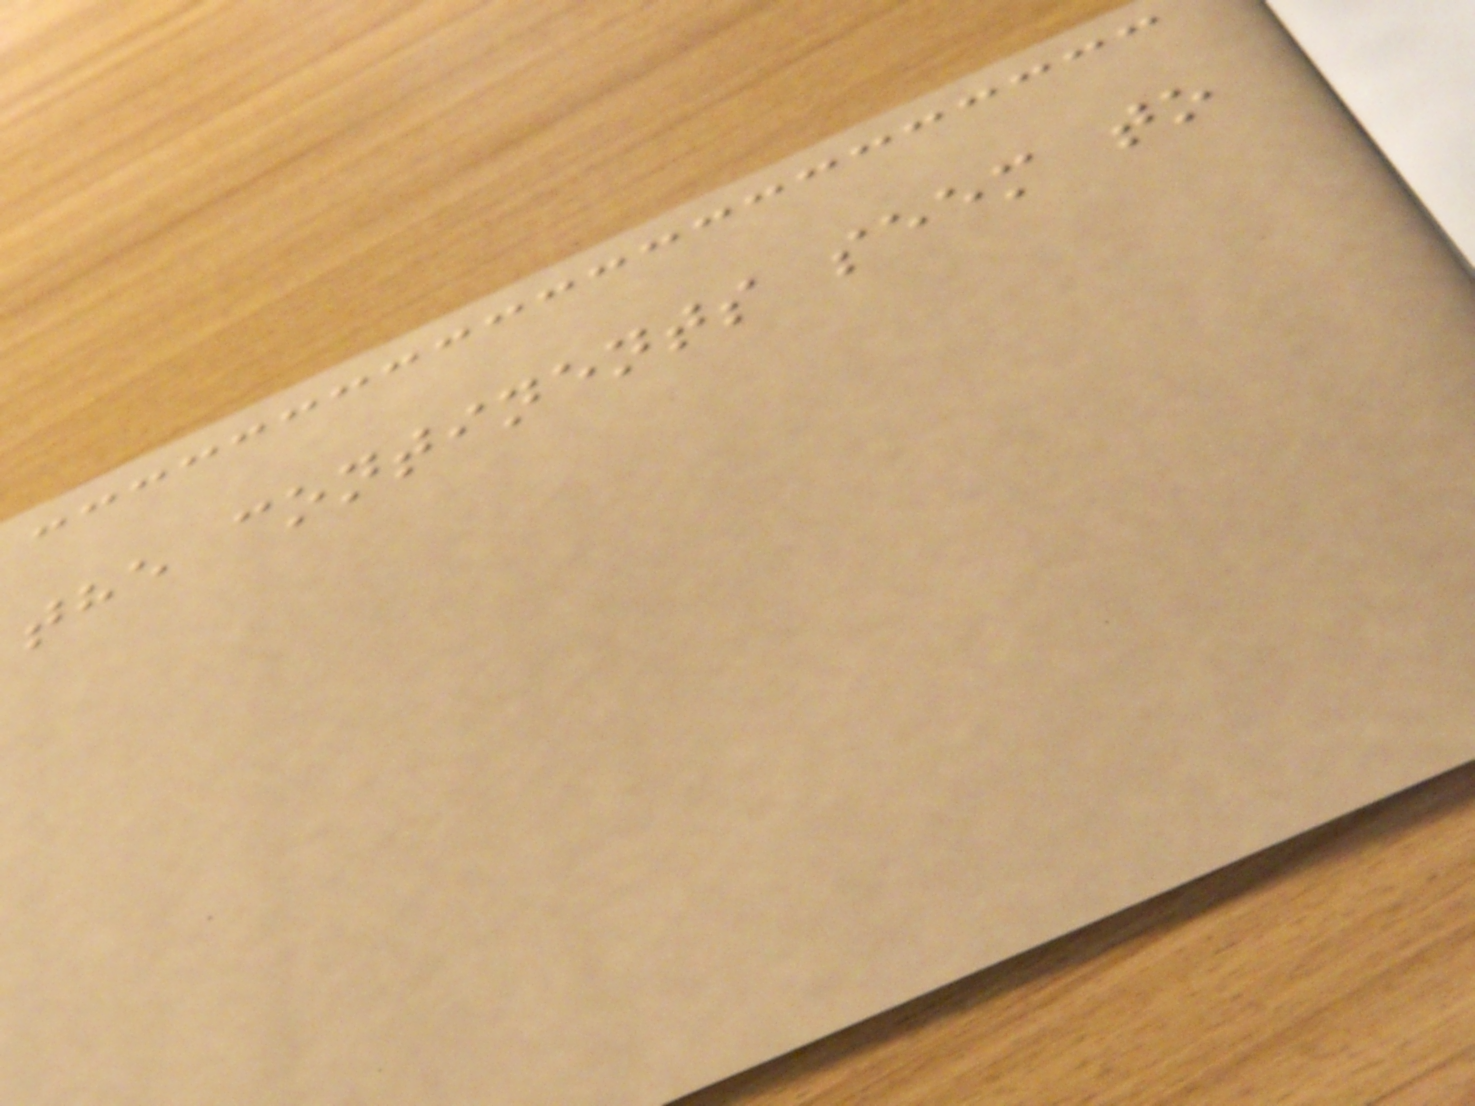the continents seem to
